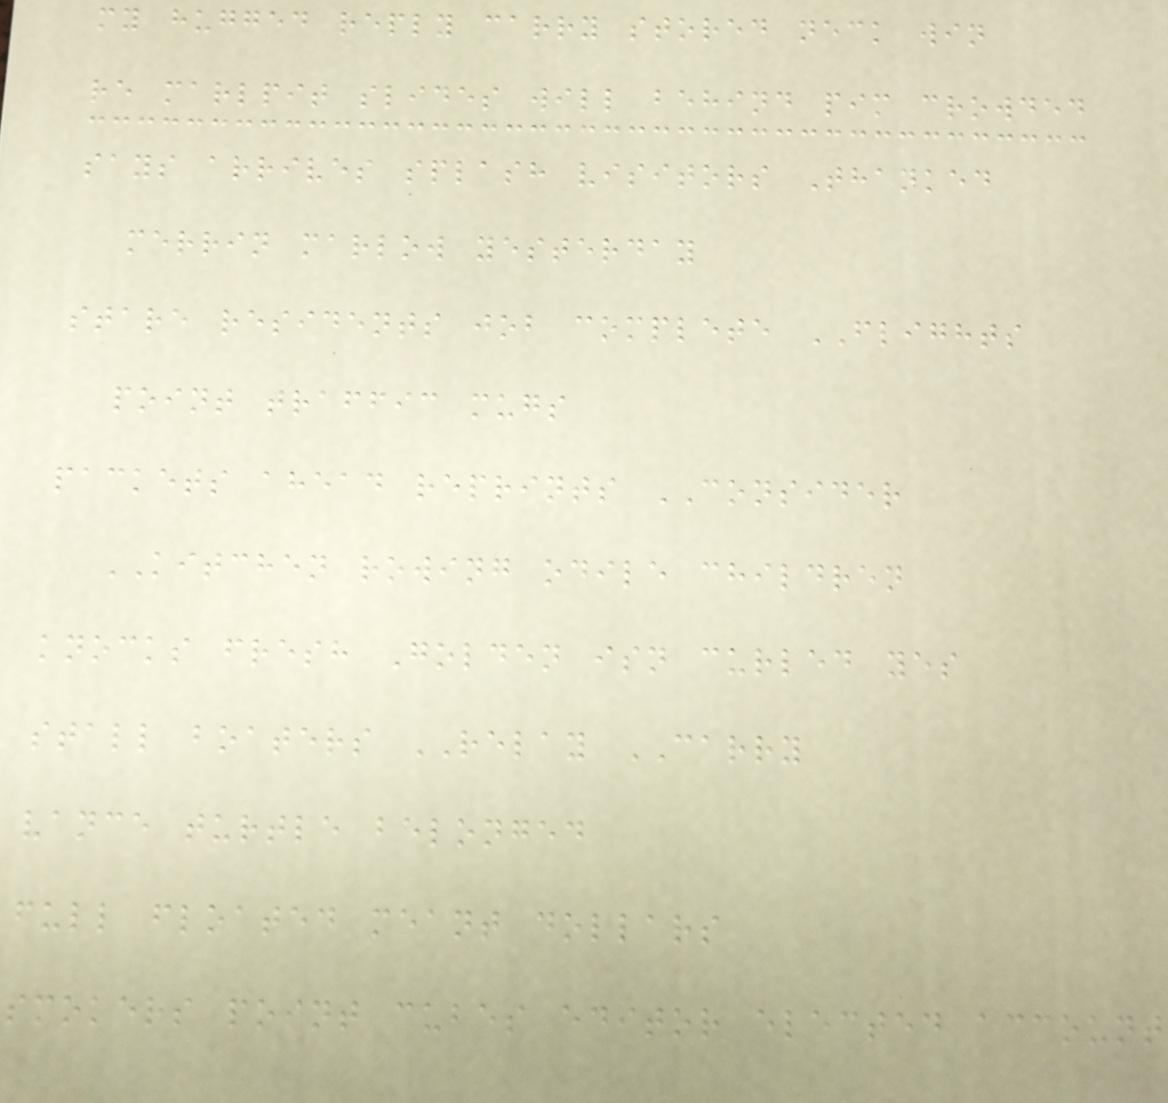my hugged reply carry stored neck win
re marlpit slides will behind pim crowded
says arrives splash visitors Thanked
merrin marlow yesterday
stare residents job complete FLIGHTS
point traffic mugs
packets ahead reprints CONSIDER
KITCHEN rowing odile children
knocks fresh Golden isn curled yes
stall boaters RELAY CARRY
vance turtle belonged
full floated meant dollars
smokers point cubes editor elected account
